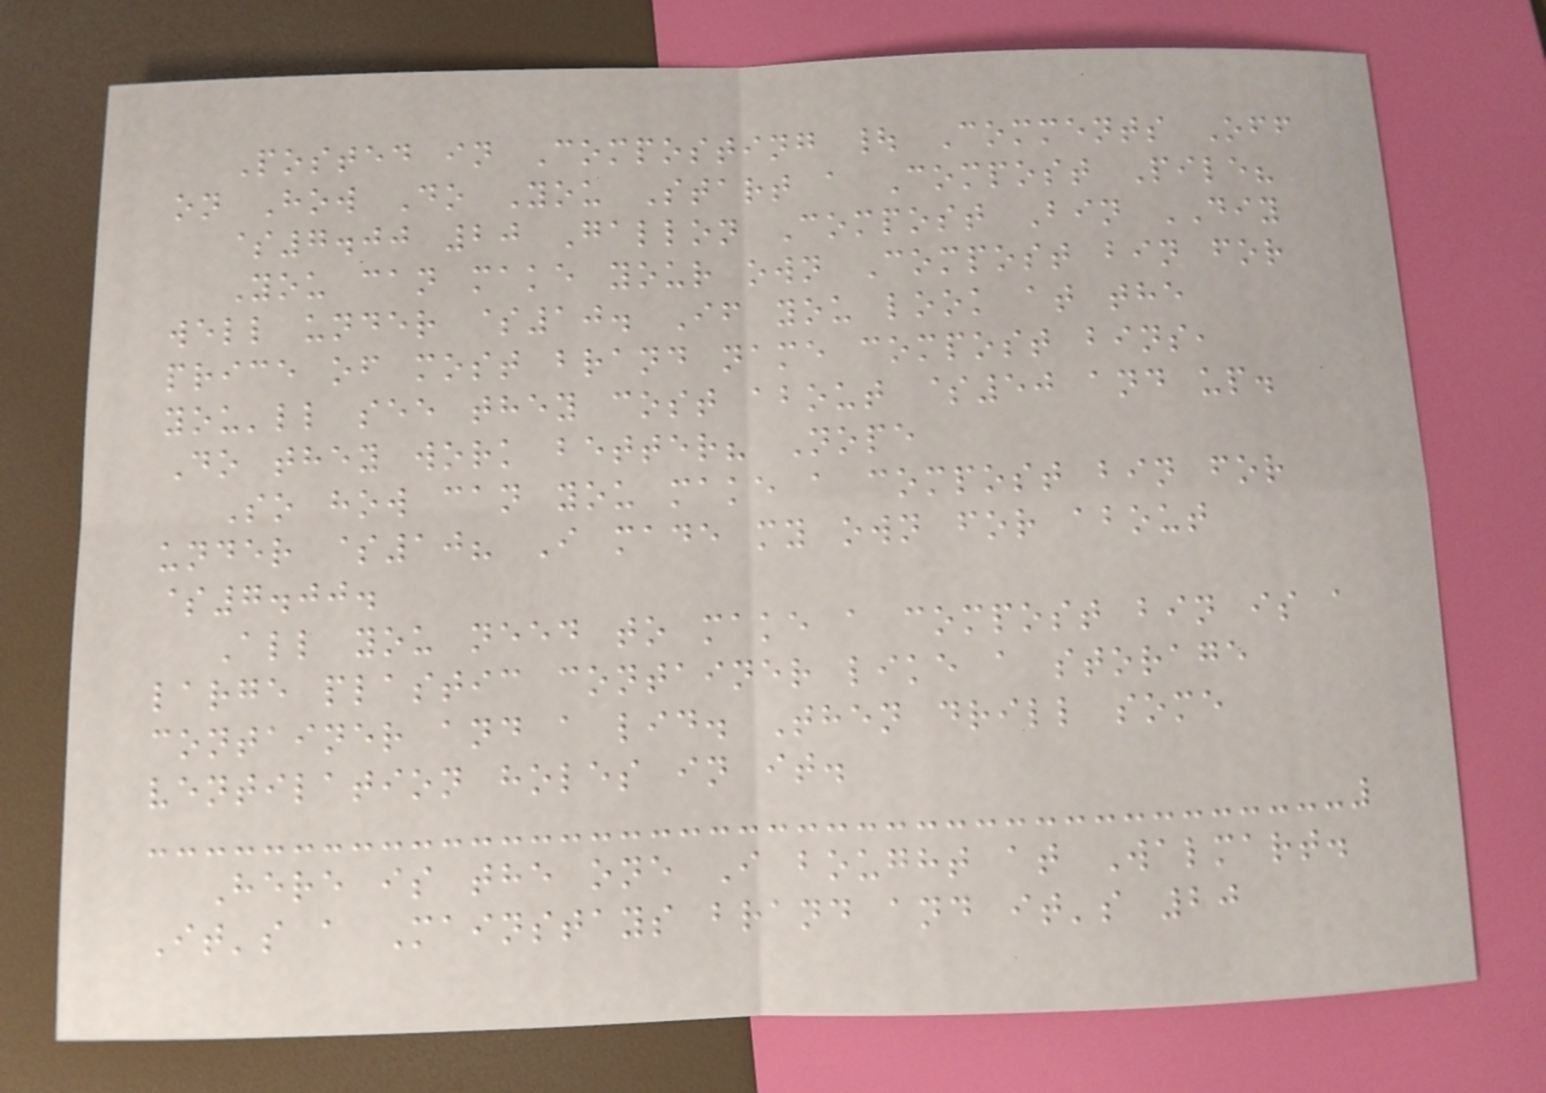Posted in Composting | Comments Off
on How Do You Start a Compost Pile?
$7.00 20 Gallon Compost Bin DIY
You can make your own Compost bin for
well under $10. If you look at the
price of most brand name compost bins,
you'll see they cost about $50 and up.
Do they work better? Nope
So how can you make a compost bin for
under $10? I made my own for about
$7.00.
All you need to make a compost bin is a
large plastic container like a storage
container and a lid. Then drill some
ventilation holes in it.
Here is the one I bought at Walmart.
It's a Mainstays brand and it's 20
